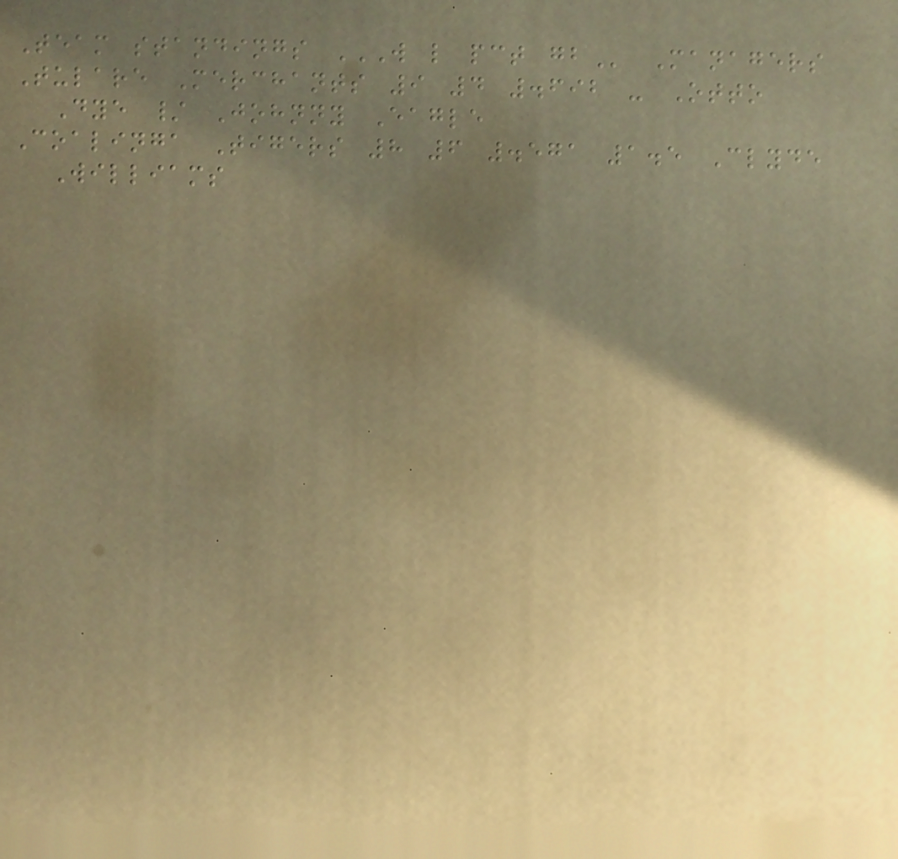Team standings W L PCT GB Managers
Tulare Merchants 9 4 .692 - Otto
Dye / Johnny Eagle
Coalinga Tigers 8 6 .571 1.5 Clyde
Williams
